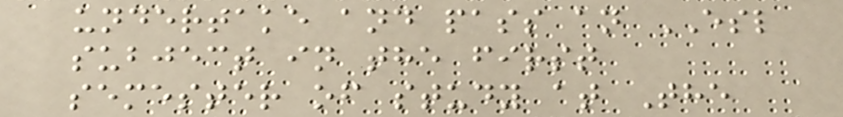undertake and pass an ESL
subject in the first
semester of study at The
